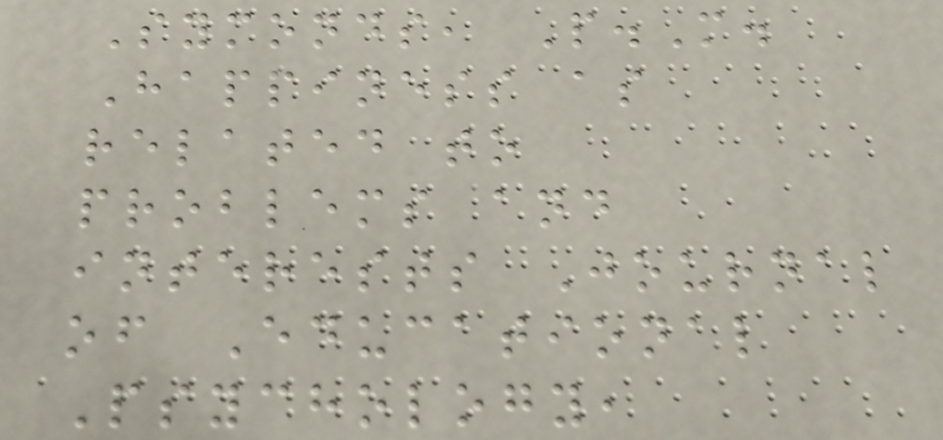Symonds, P.M.
Happiness as
related to
problems and
interests Journal
of Educational
Psychology,
